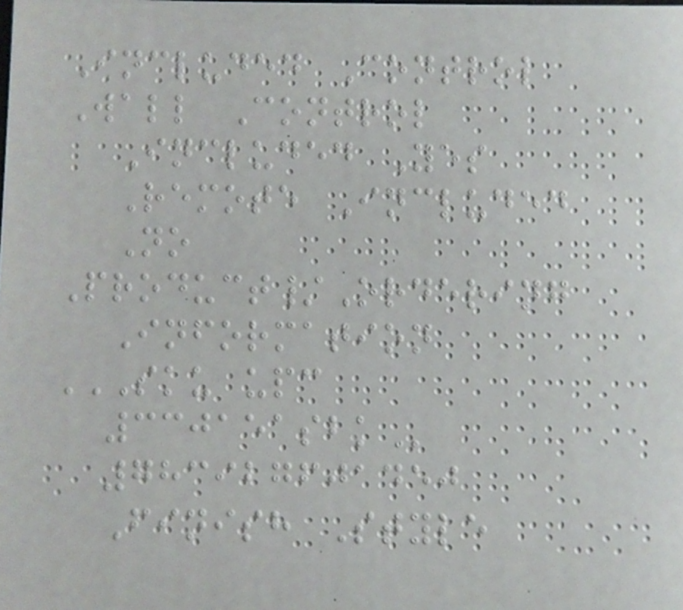Included Control
Wall Control
Included Yes
Remote Included
No
Product/Ordering
Information
SKU UPC
330151SBK
783927601450
Finish Style
